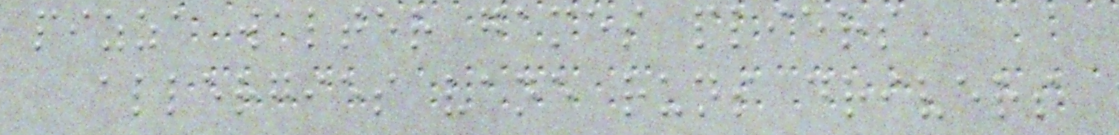pizza walter games pliers
allergies vane runs drivers
